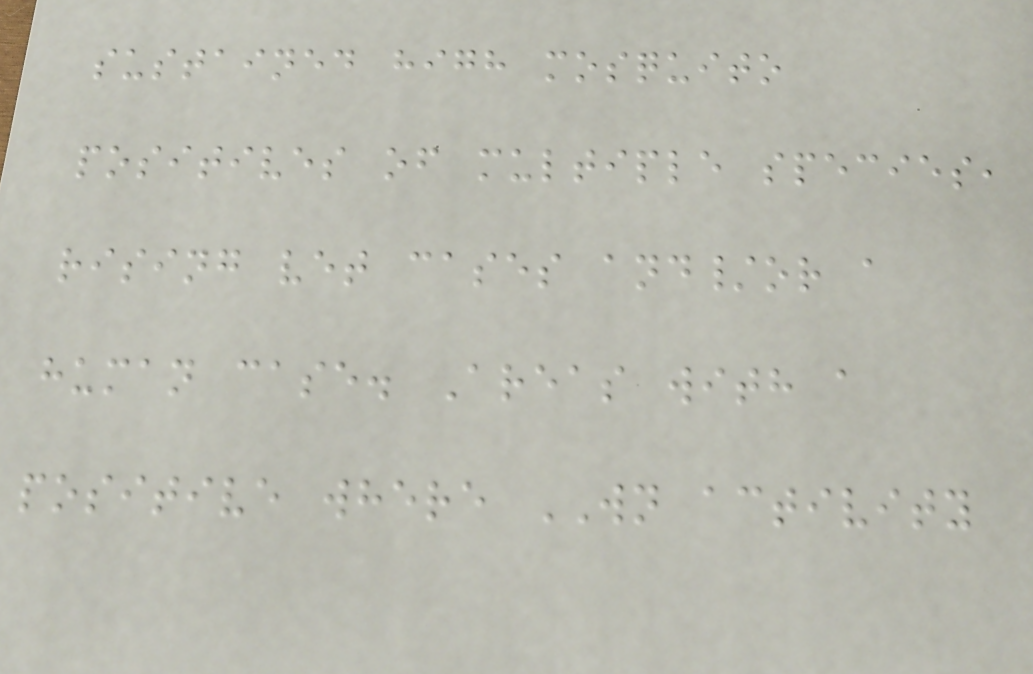sustained high mosquito
positives of multiple species,
rising vet cases and/or a
human case. Areas with a
positive where WN activity
